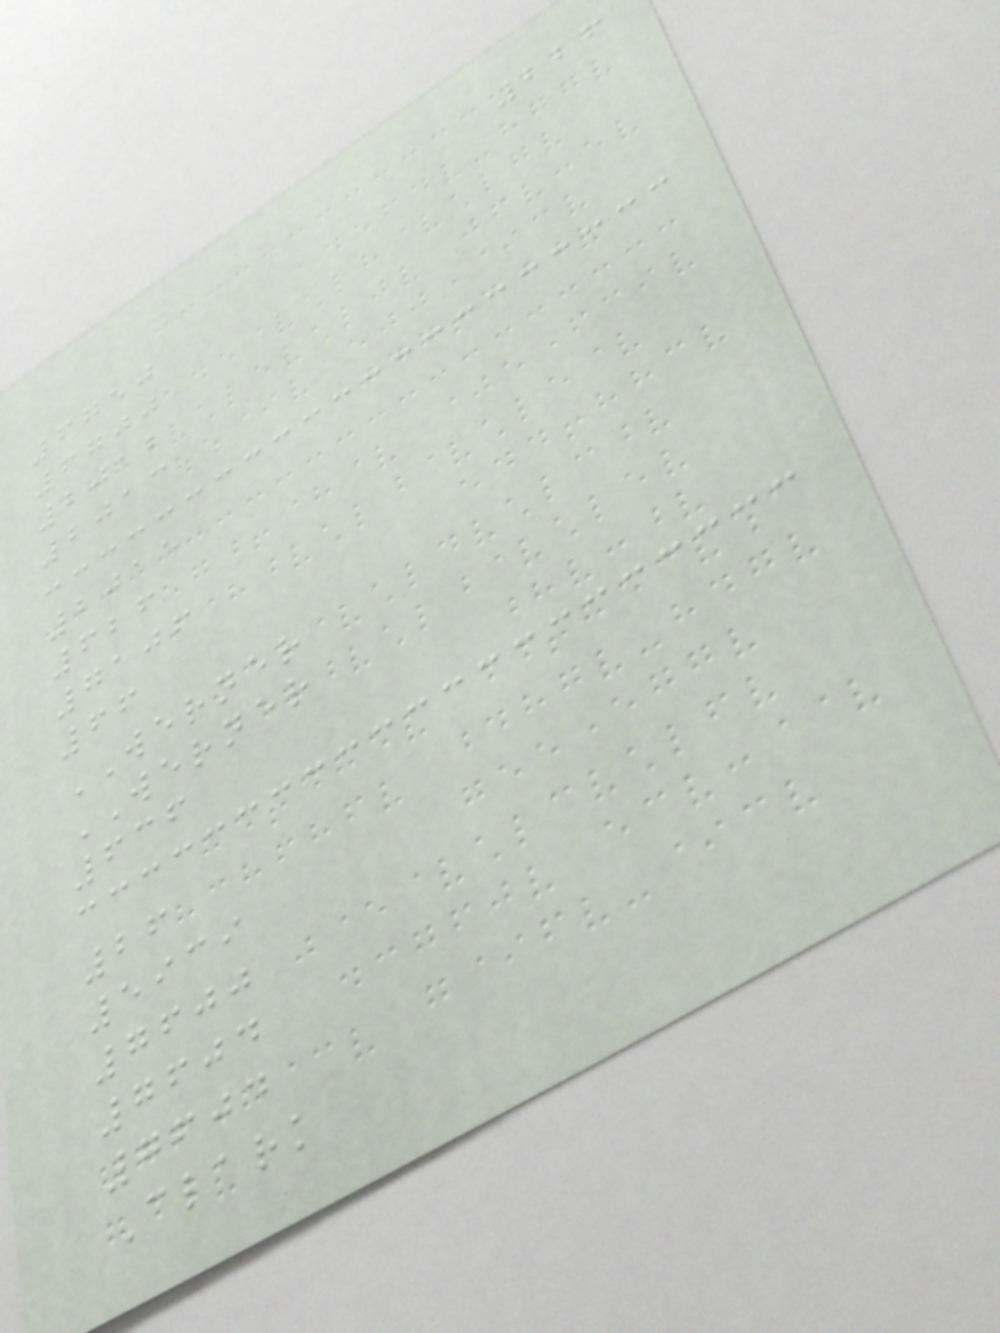226
6750
6700
2012
2013
2015
626
7106
66
WERNER
WERNER
636
26
5939
7600
7604
7604
Clark
